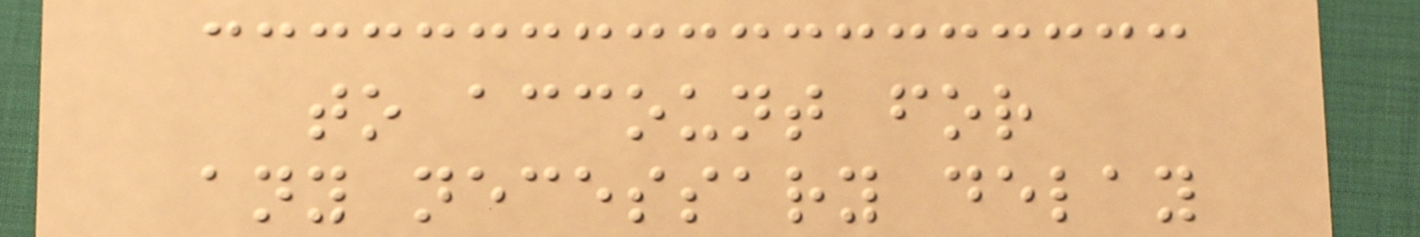to account for
any necessary delay
